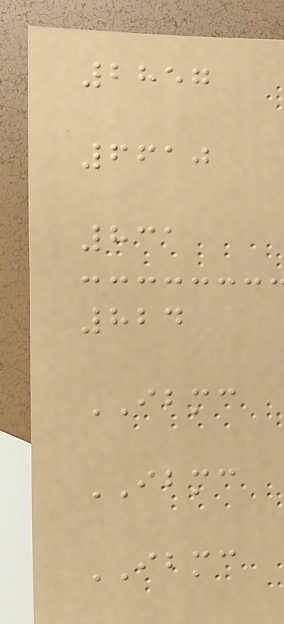2857
6610
831
824
IBMC
IBMC
IBMC
